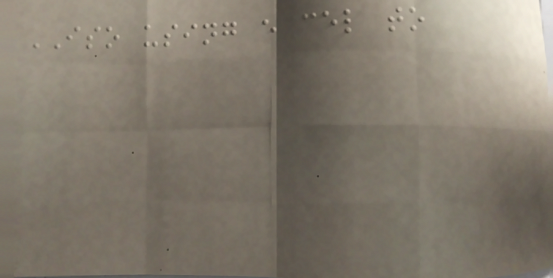ISO using excel to
